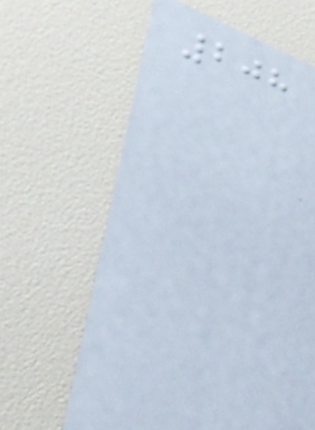208
